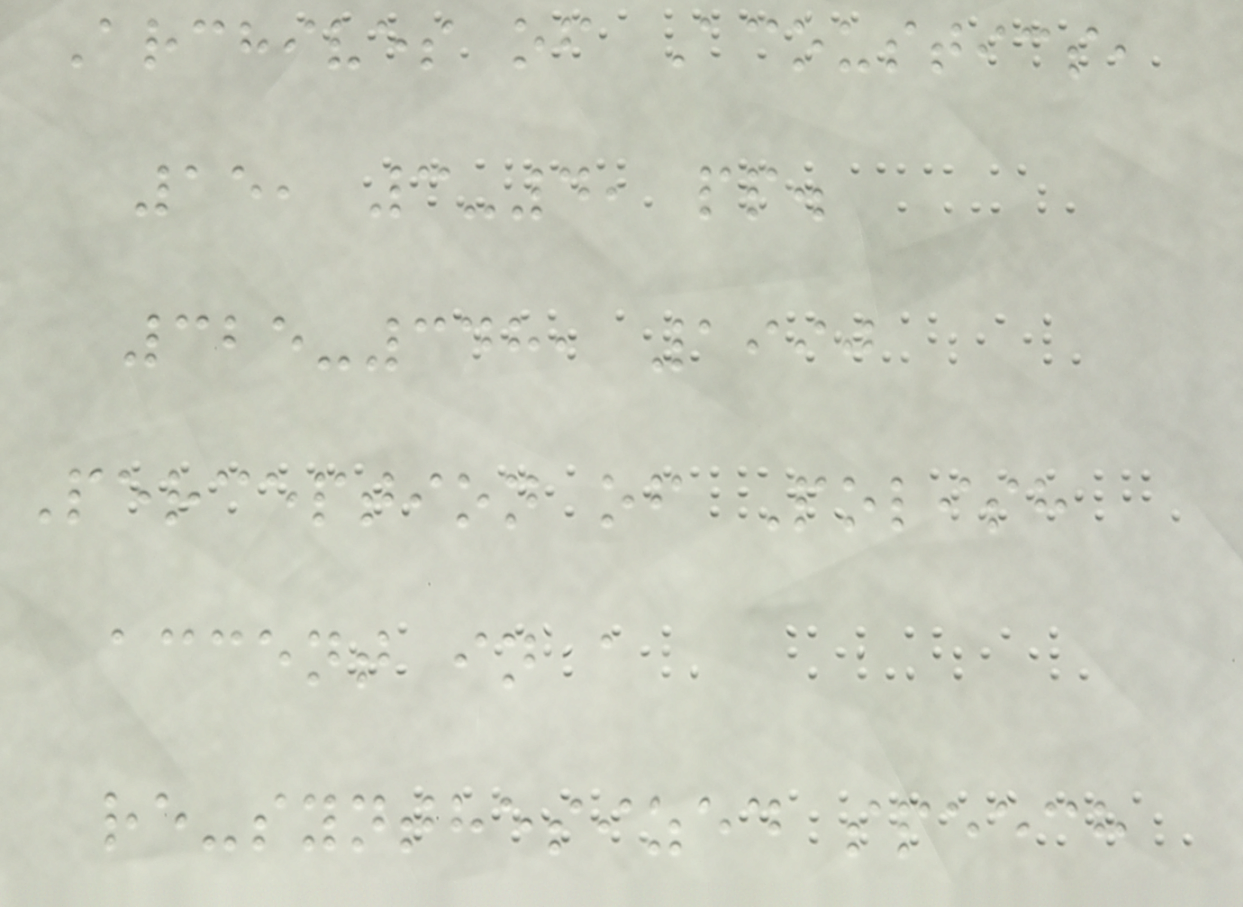Archives of Acoustics,
15, 3-4, pp.
325-348, 1990
Perception of Polish
accent in a
re-synthesized speech
